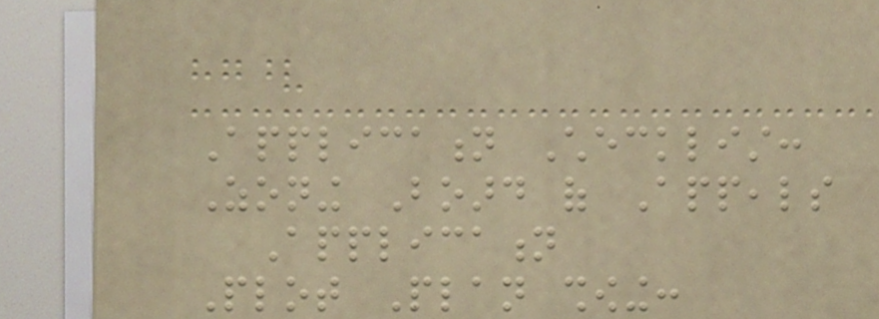Application Checklist:
Zoning Board of Appeals
Application
Plot Plan showing:
